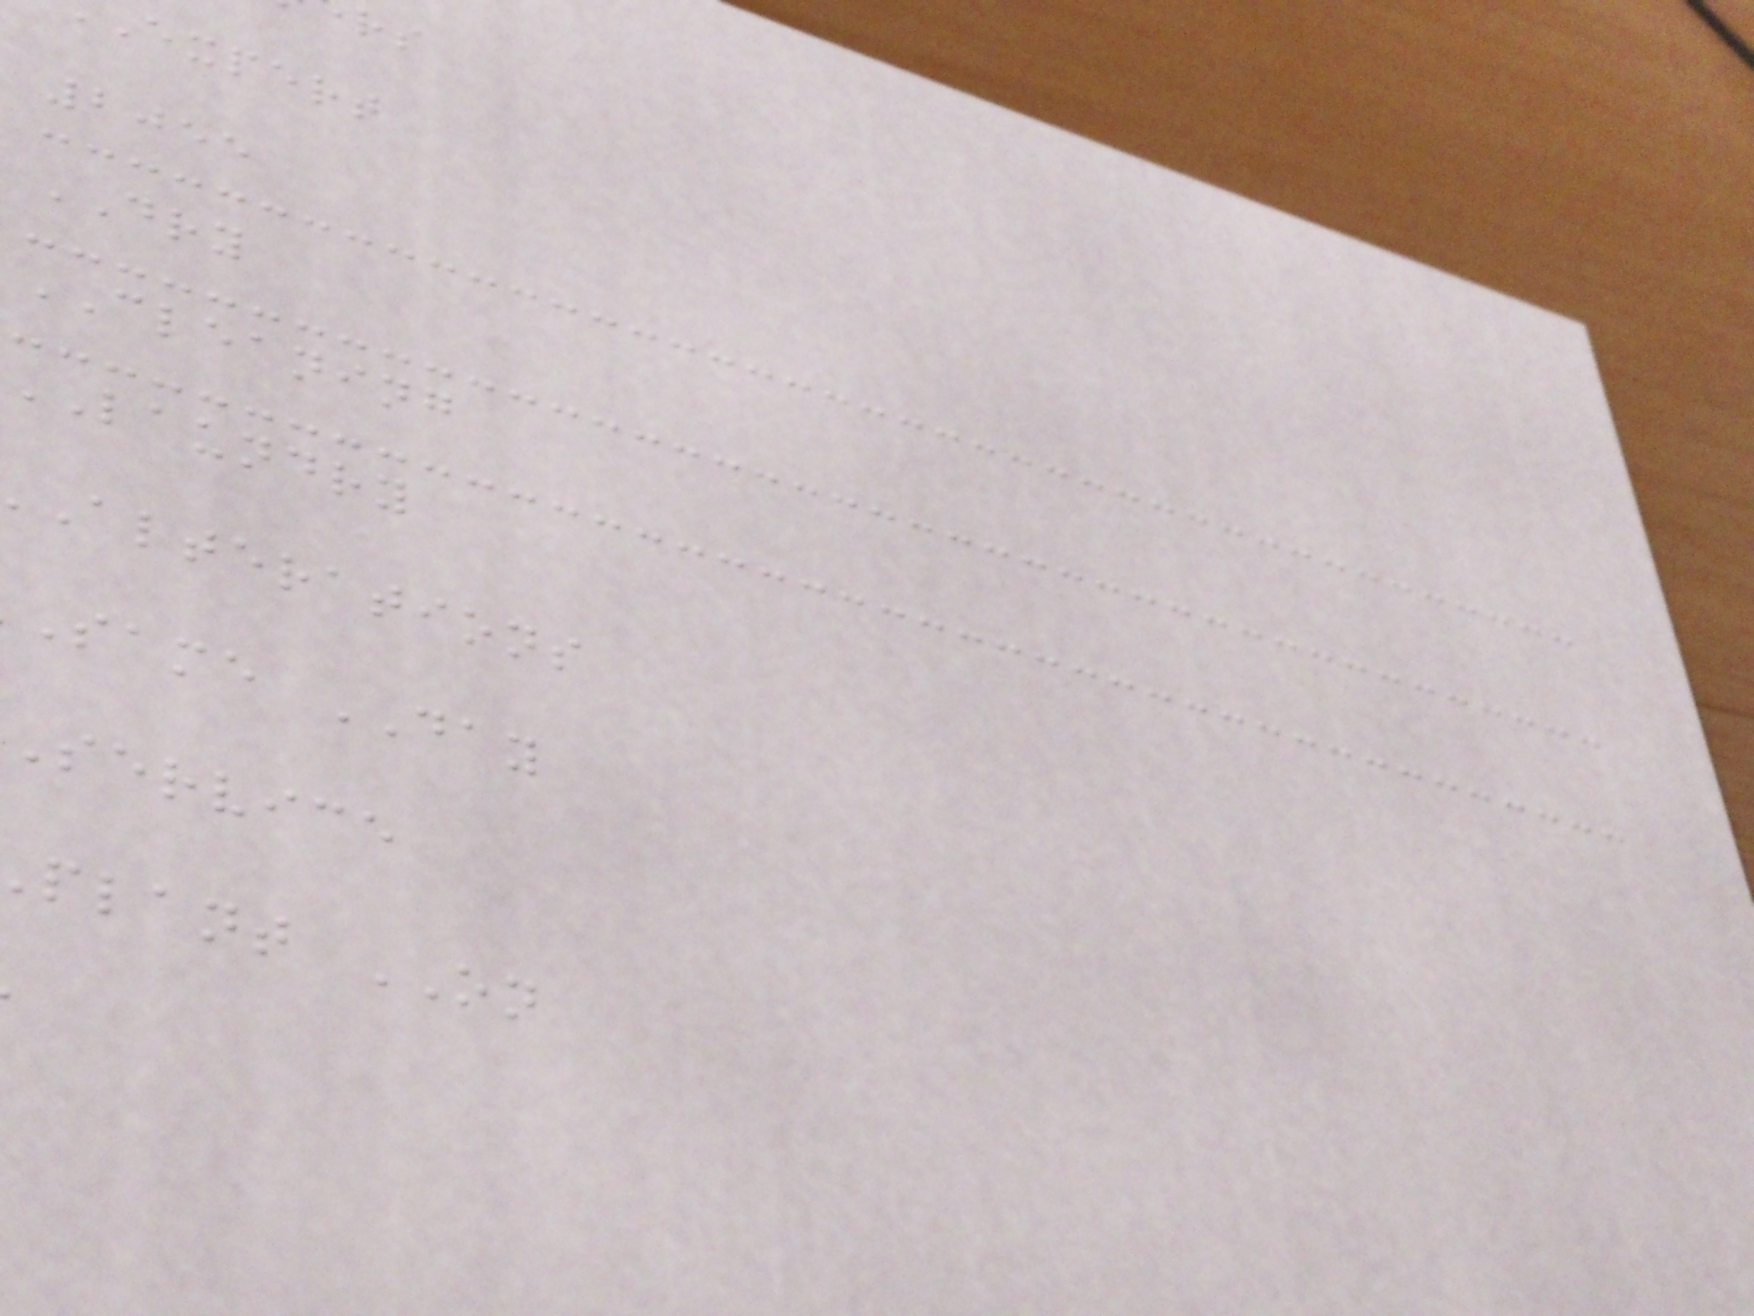expert
2055
DRY
CLEANING
LAUNDRY
alterations
same DAY
service
plant ON
